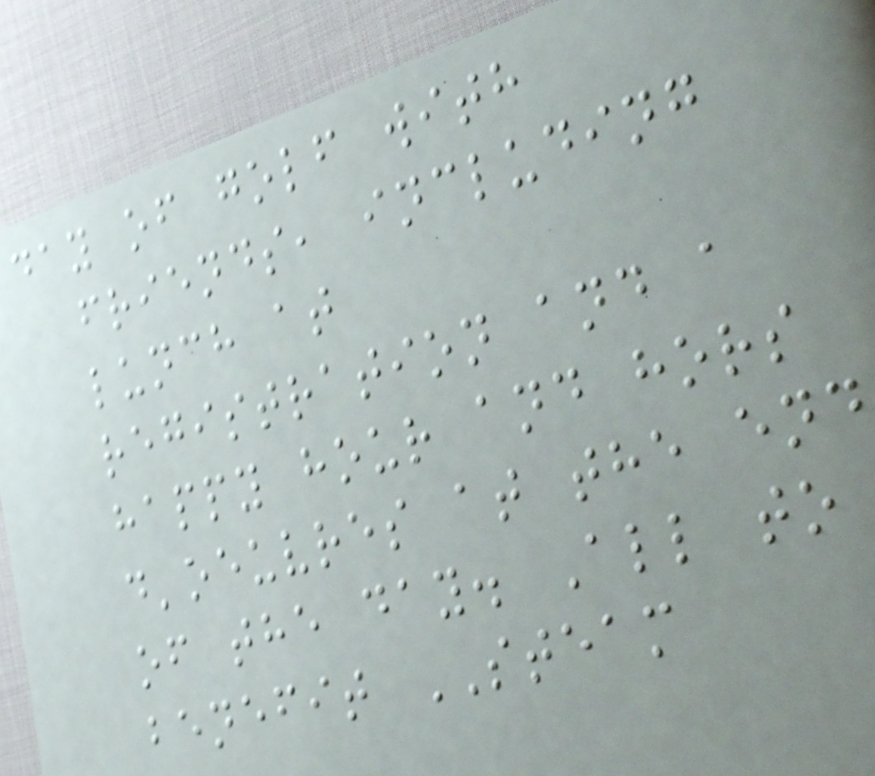day of golf with
friends, including
lunch at
registration and a
happy hour and hors
d'oeuvres at the end
of the day. All to
benefit STEAM
